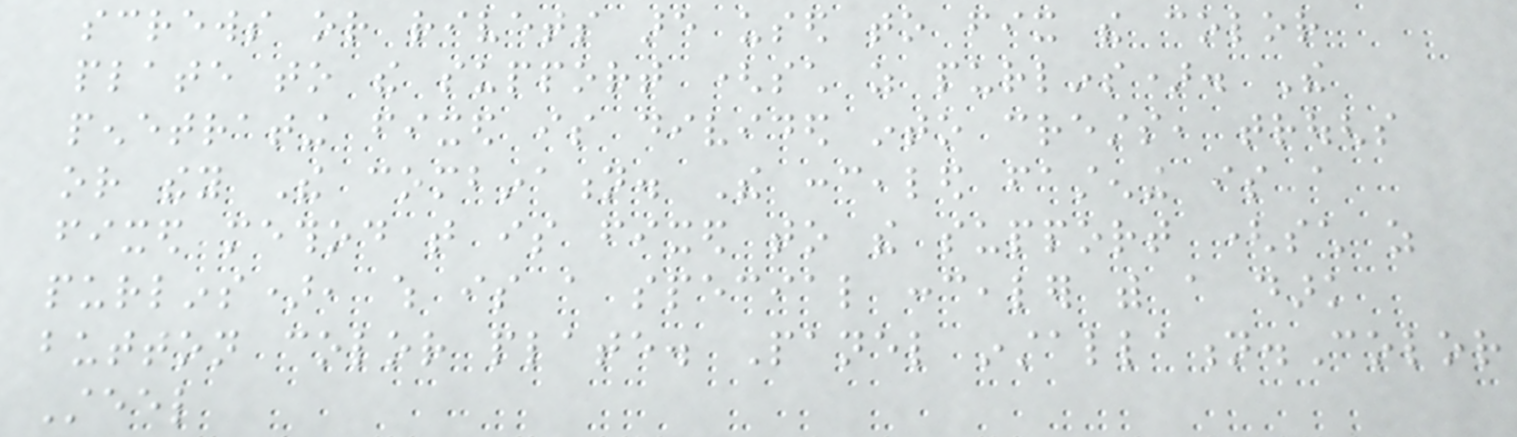screws or rivets are used to fix the color
plate to the support (such as purlins). The
penetrating fixed is divided into crests, troughs
or they The combination. The concealed fastening is a
fixed method that is fixed to the support (such as
purlins), which is a special concealer with a dark
button color plate. Panel installation.Color
Steel
